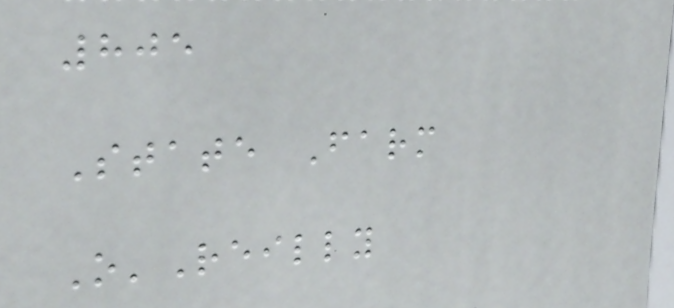805
State Farm
O'Reilly
